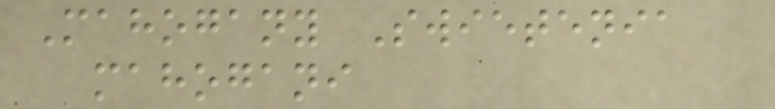Mahogany Swietenia
mahogani
